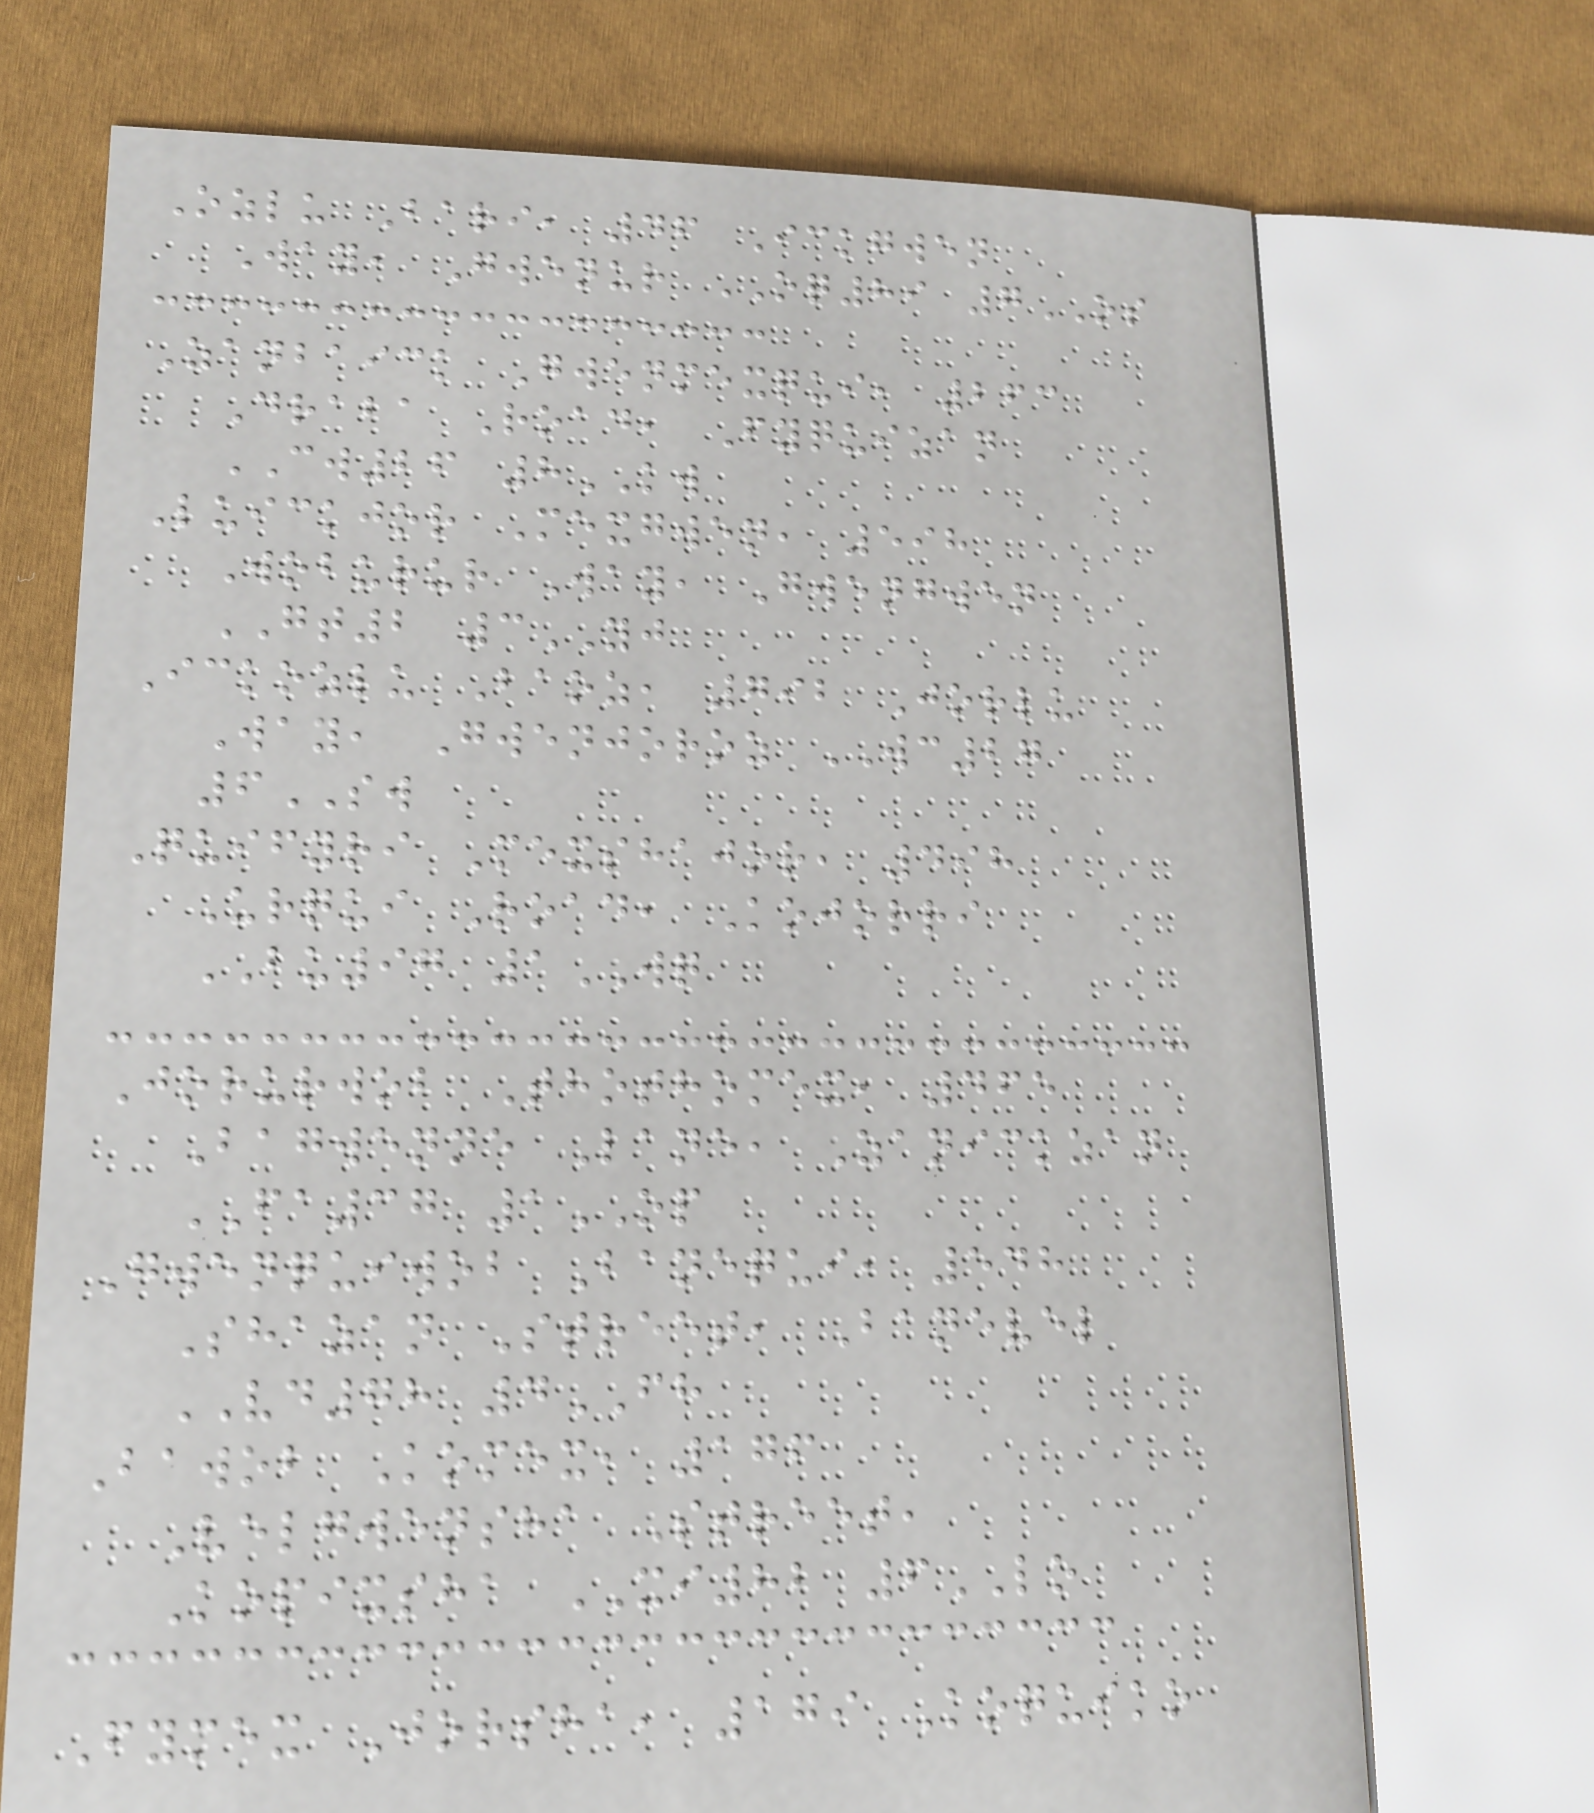Ozlu Bari, 46 Ickgwen
Way, Gwenur OQ89 7OS
Zanbaick Gwenmexqui, 263
Draba Road, Fyquizan
CW26 8KW
Luickjor Mexgwen, 598
Woburur Way, Gwengwen
GT2 3YJ
Ickozlu Baoz, 792 Jorlu
Way, Gwenjoroz WC27
6SW
Quifyri Mexshajor, 498
Urqui Road, Kojorri
BU97 1WQ
Jorurwob Thothomex, 465
Bagwenne Lane, Zanickzan
FA37 1OP
Gwenquiwob Banequi, 548
Shazan Street, Banevel
VD78 4FH
Bawob Komex, 176
Velgwensha Street,
Kopixsha XI82 6LO
Fymex Jorsha, 179 Koquiko
